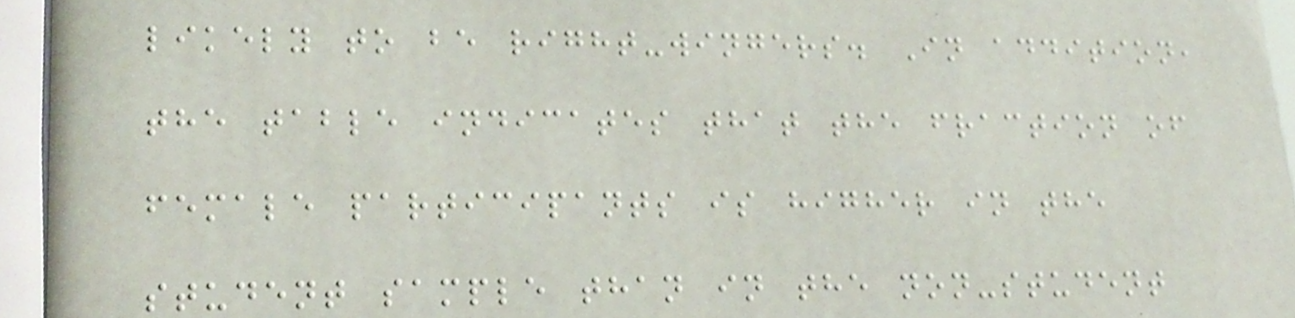likely to be right-wingers. In addition,
the table indicates that the fraction of
female participants is higher in the
student sample than in the non-student
